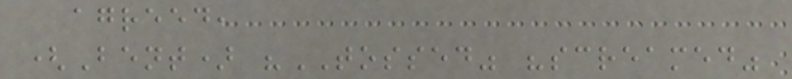agreed,
(Bent) "TOSSED" "screamed"
